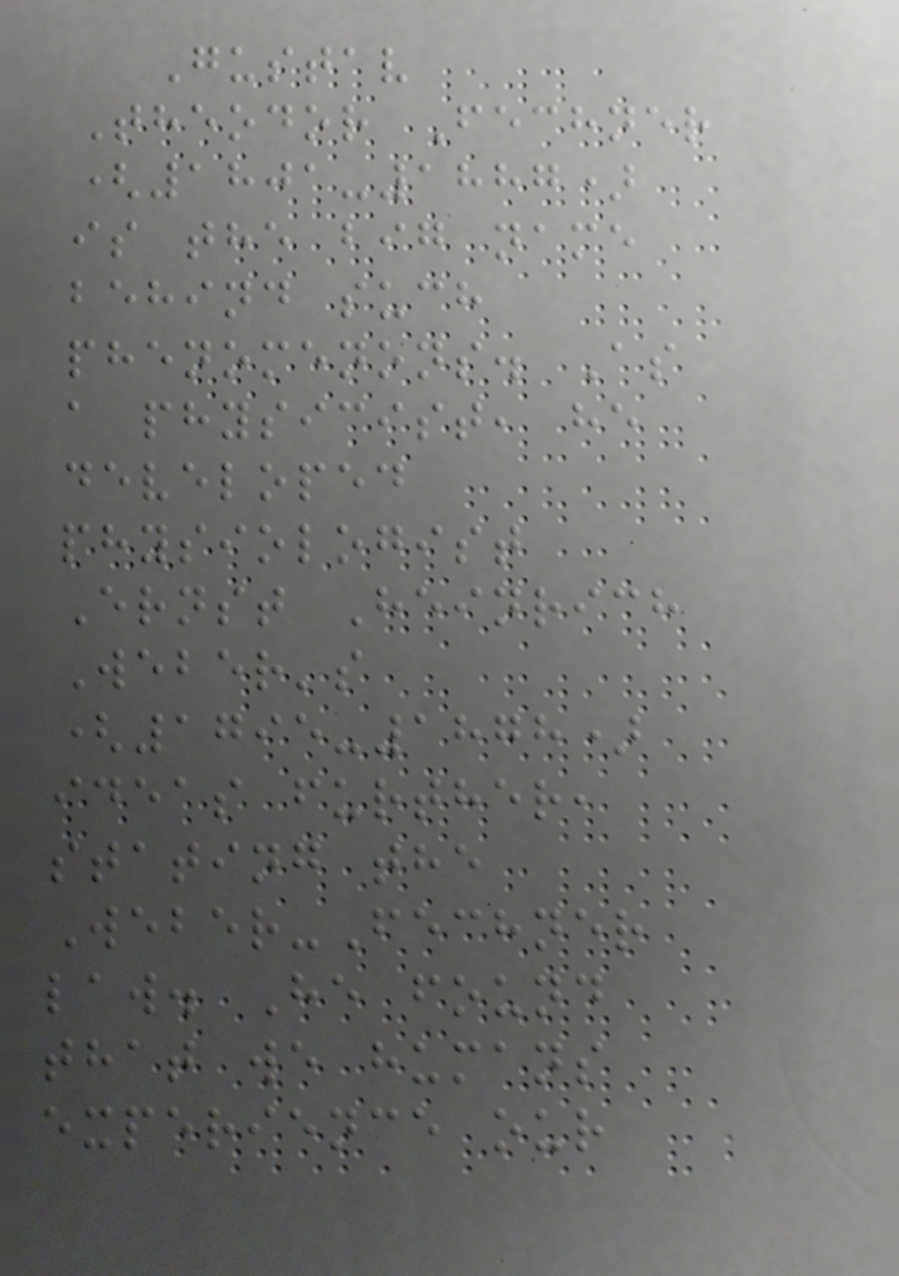Gustav
Theodor Fechner
(1801-1887)
is the big name
behind such
phenomenons. As
a physicist, he
developed
physiologist
Ernst Heinrich
Weber's
(1795-1878)
ideas further,
stating the
Weber-Fechner
law. He found
that we humans
experience our
